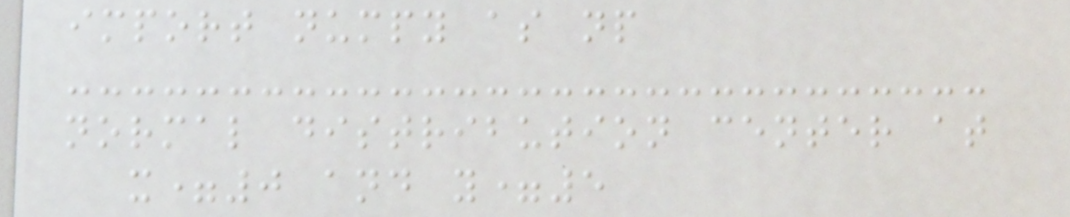import numpy as np
normal distribution center at
x=0 and y=5
